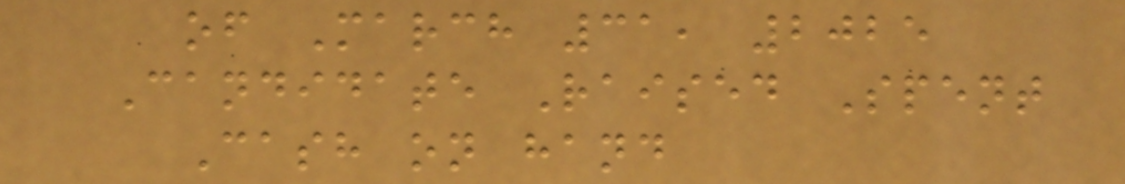of March 31, 2025
Candidate Raised Spent
Cash on hand
